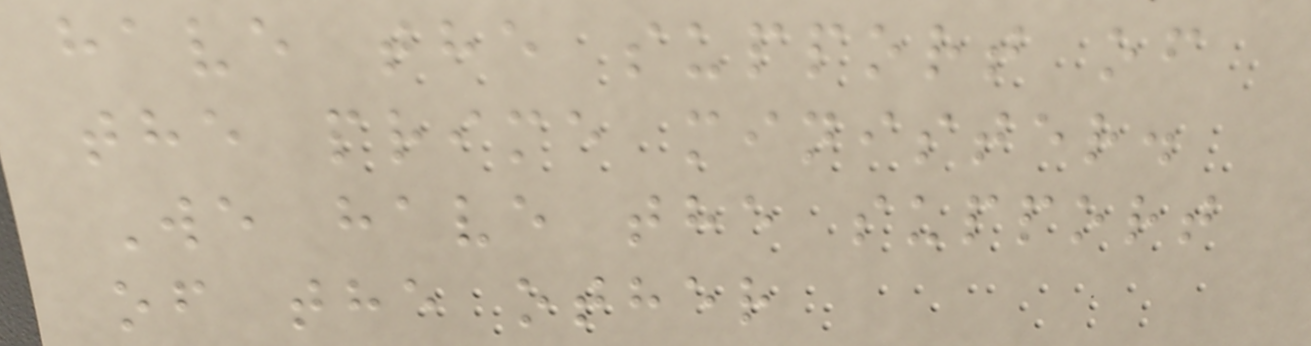have the support of
the prime minister.
We have the support
of the other
